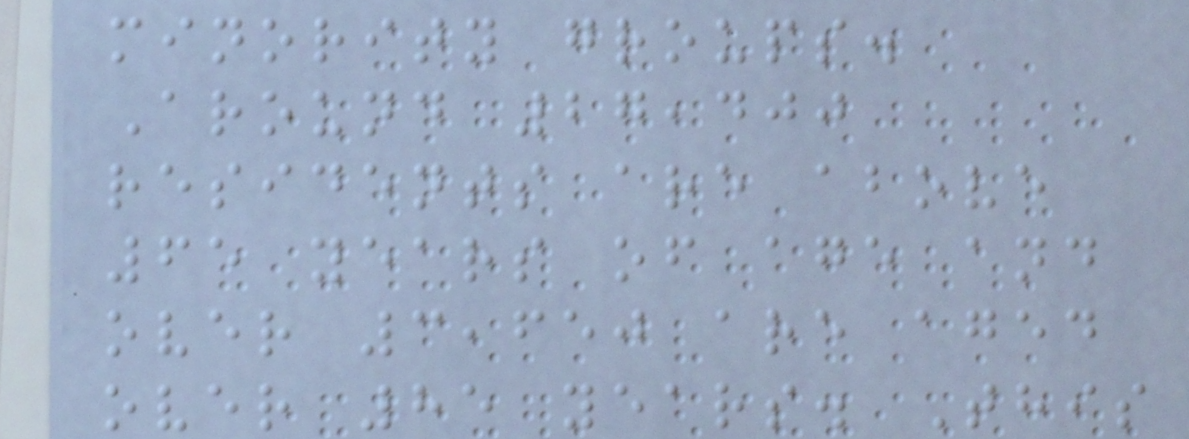minority groups.
Around 27,400
residents are above
65 years of age and
over 3,650 are aged
over 85 years. This
